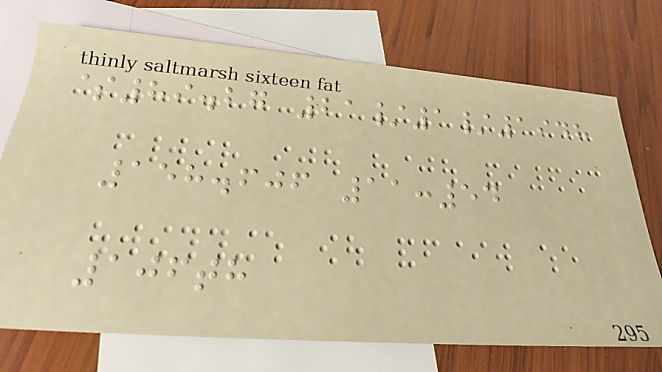$89.27 21/1/1948
158.606 11:54
106th
